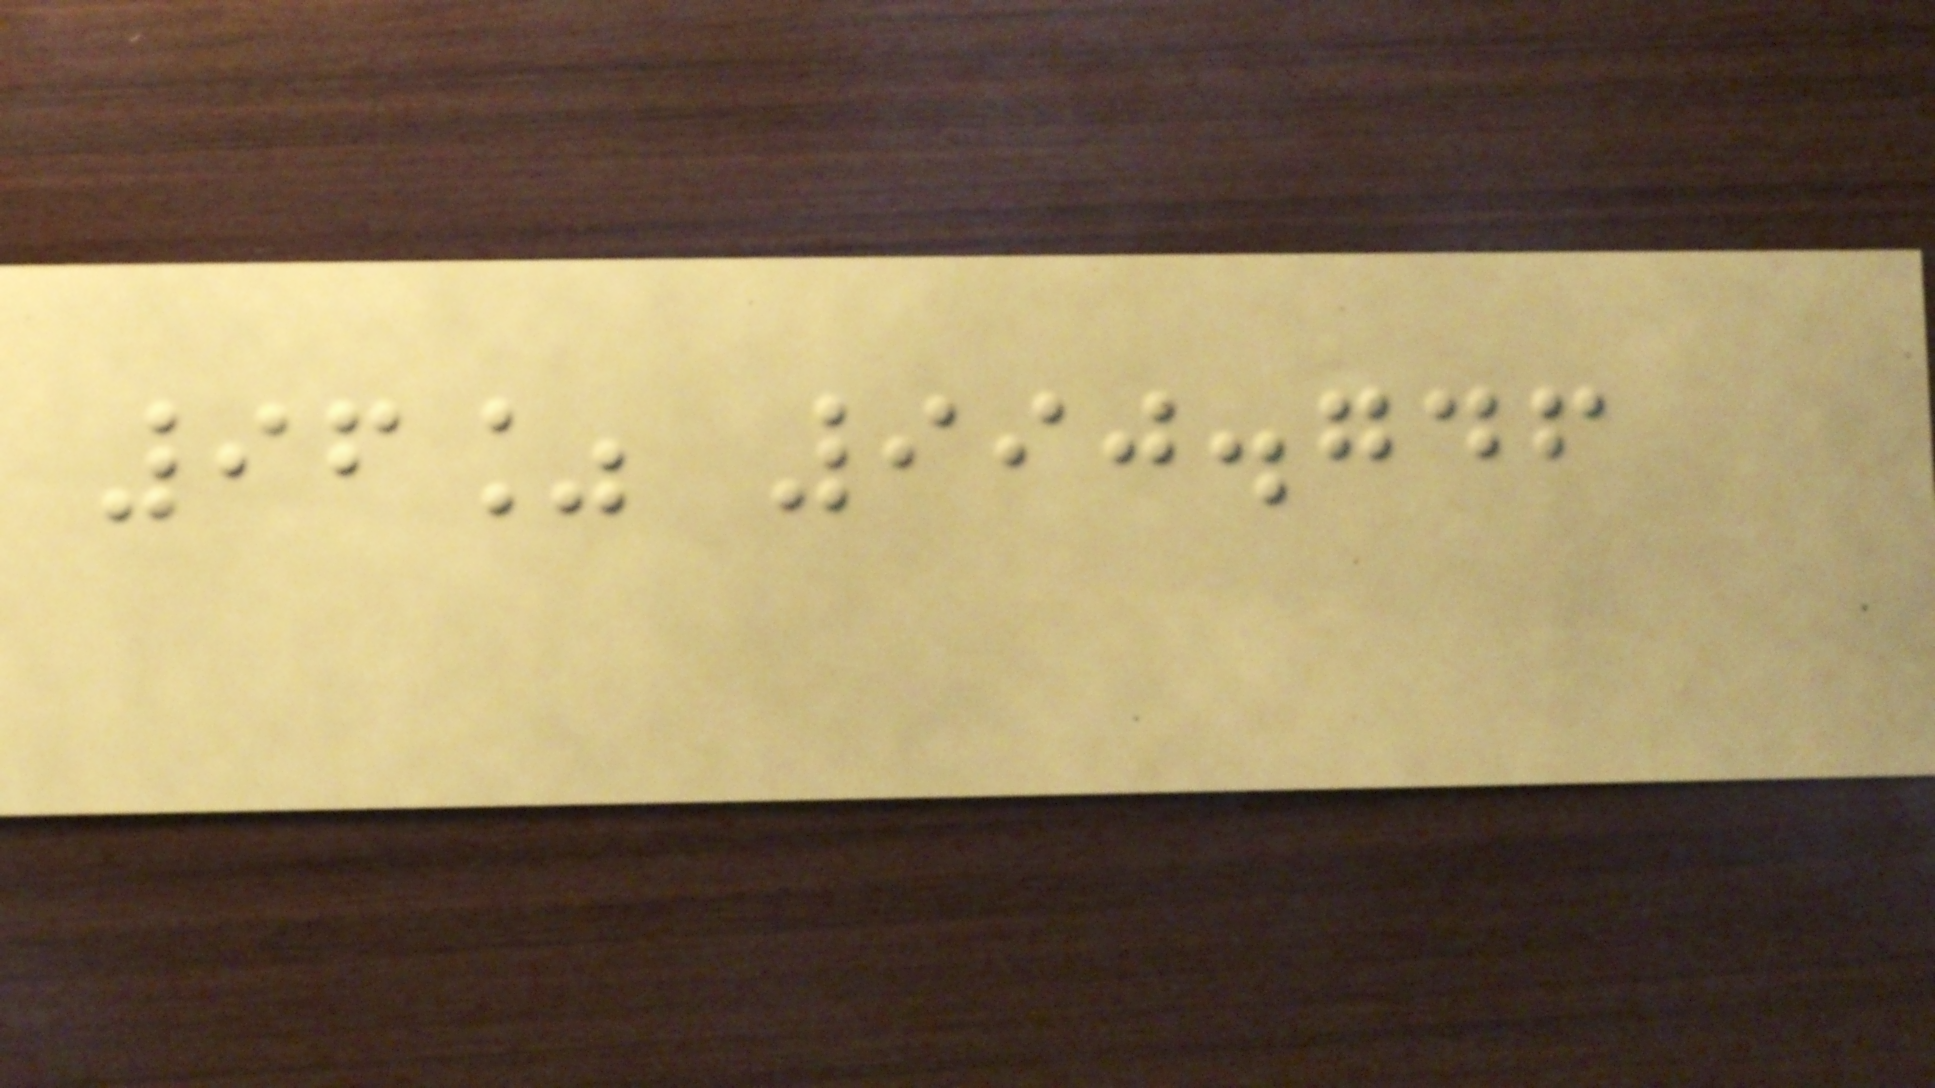96% 990.746
